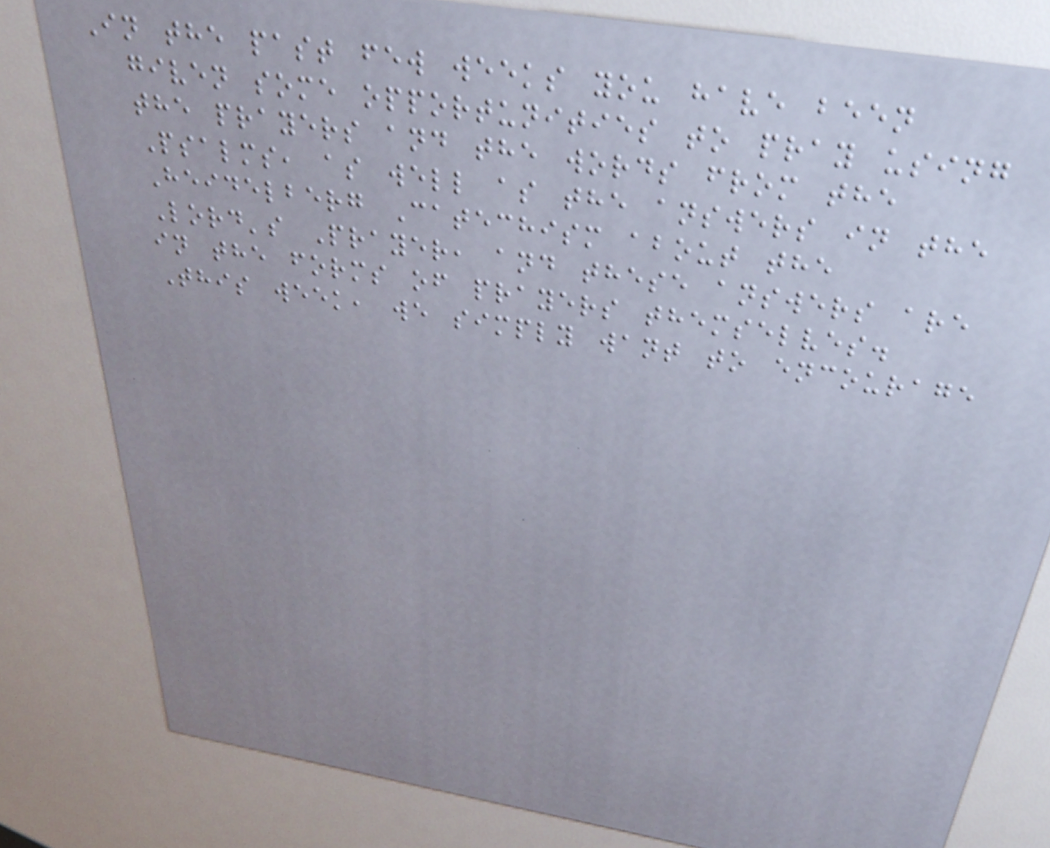In the past few weeks you have been
given some opportunities to pray using
the prayers and the words from the
Psalms, as well as the answers in the
Heidelberg Catechism about the
Lord's Prayer, and these answers are
in the forms of prayers themselves.
This week, we simply want to encourage
